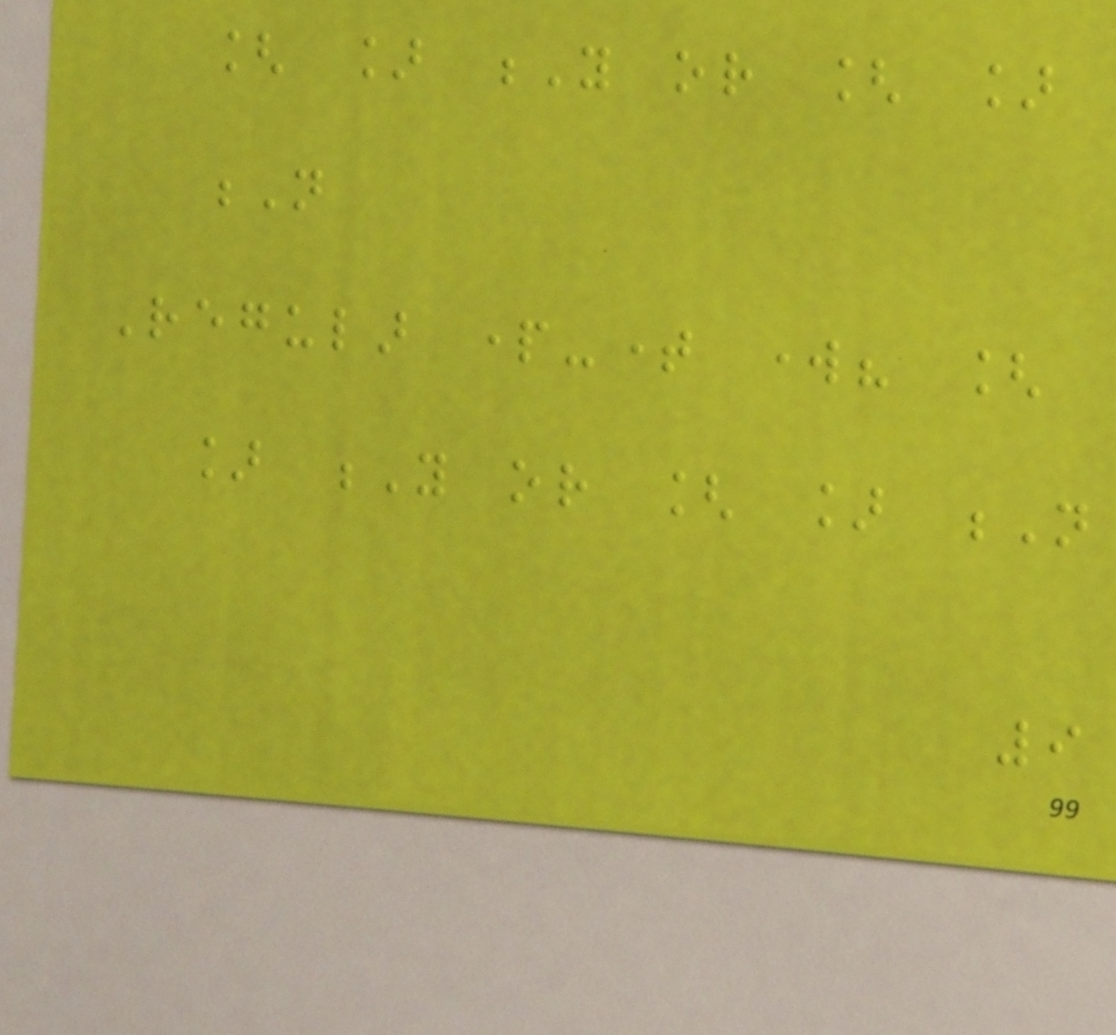[ ] Y or [ ]
N
Regular part-time work? [
] Y or [ ] N
9
